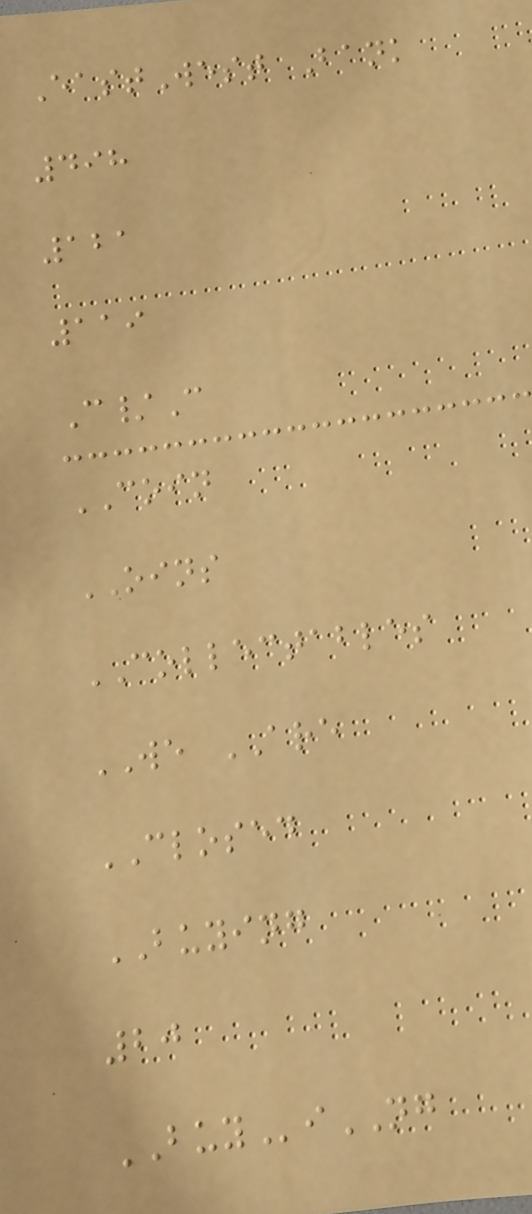EastWest Bank
498
121
119
C/C
COIN
OINS
COLLECTABLES
WE ARE
CLOSED
BUYING
20
BUYiNG
